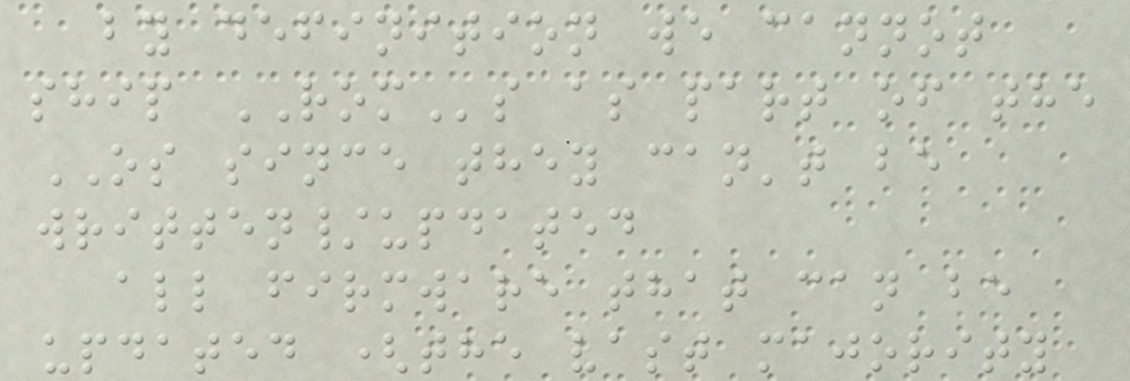by definition we cannot
ship ROMs as part of the
OS since they can't be
written/updated
all firmware that can be
updated (the vast majority
